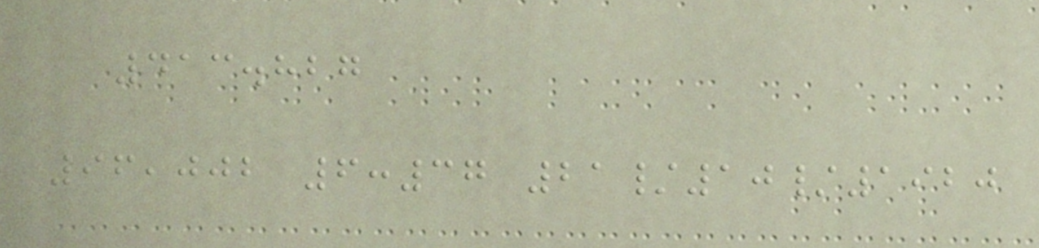413.827
96,002 6:37 21/10/1920
